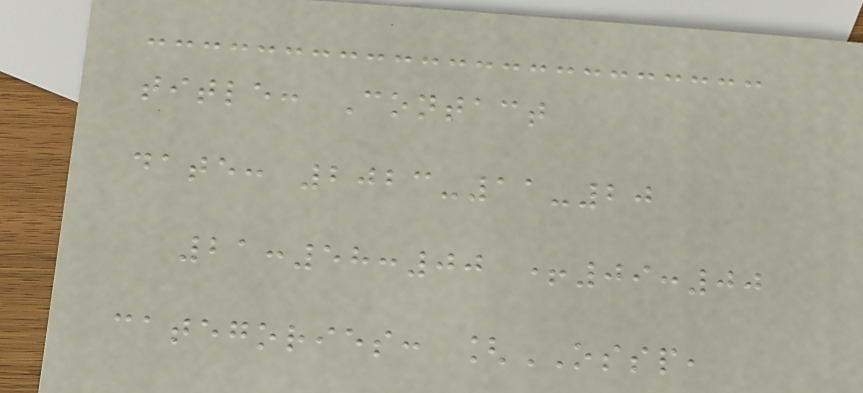title: Contact
date: 2023-11-20
21:58:00 +09:00
categories: [OSSP,
